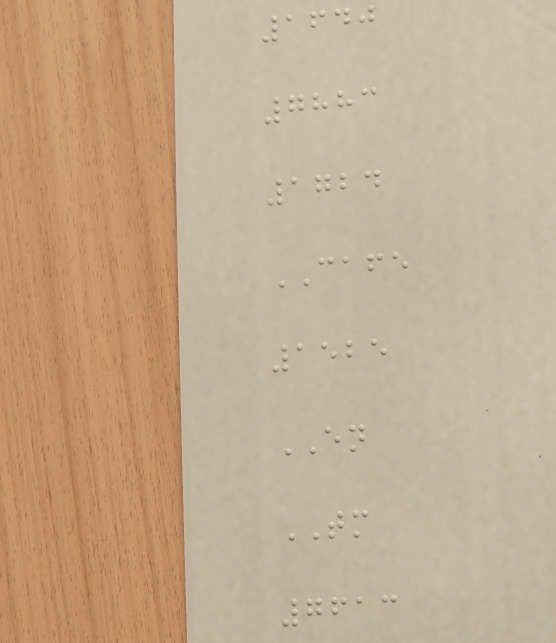1640
7883
1724
CAFE
1525
EN
TM
7613
